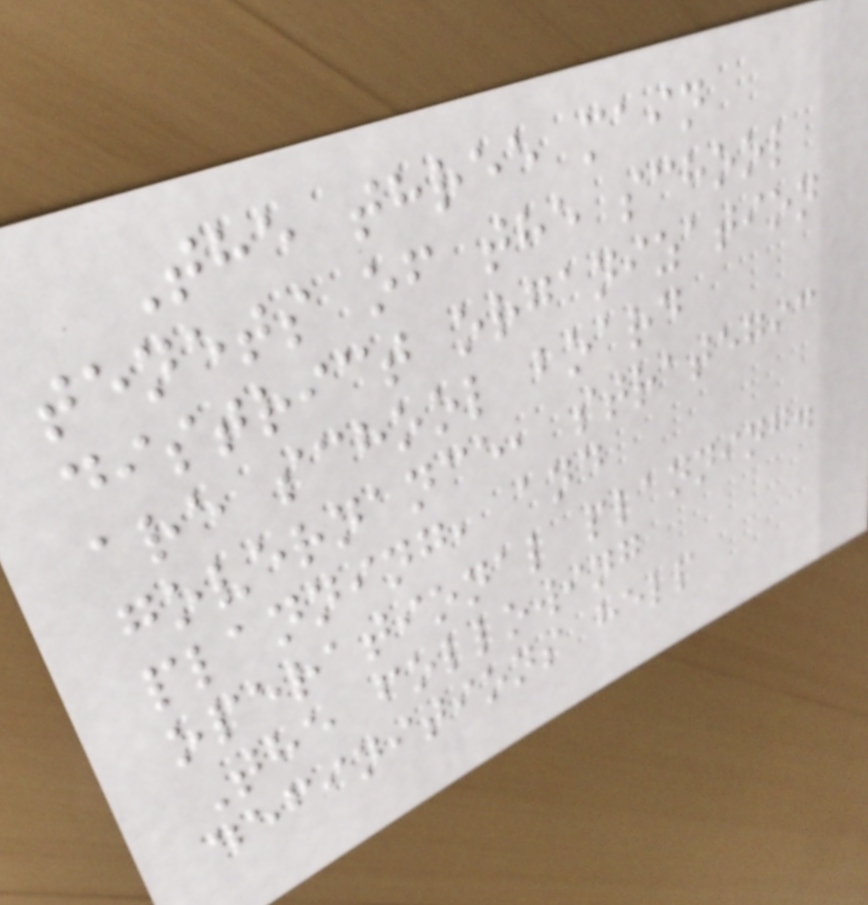The three main
tenets of the school
district organization
are school board
governance, strategic
planning, and
operational planning.
The following
definitions help
